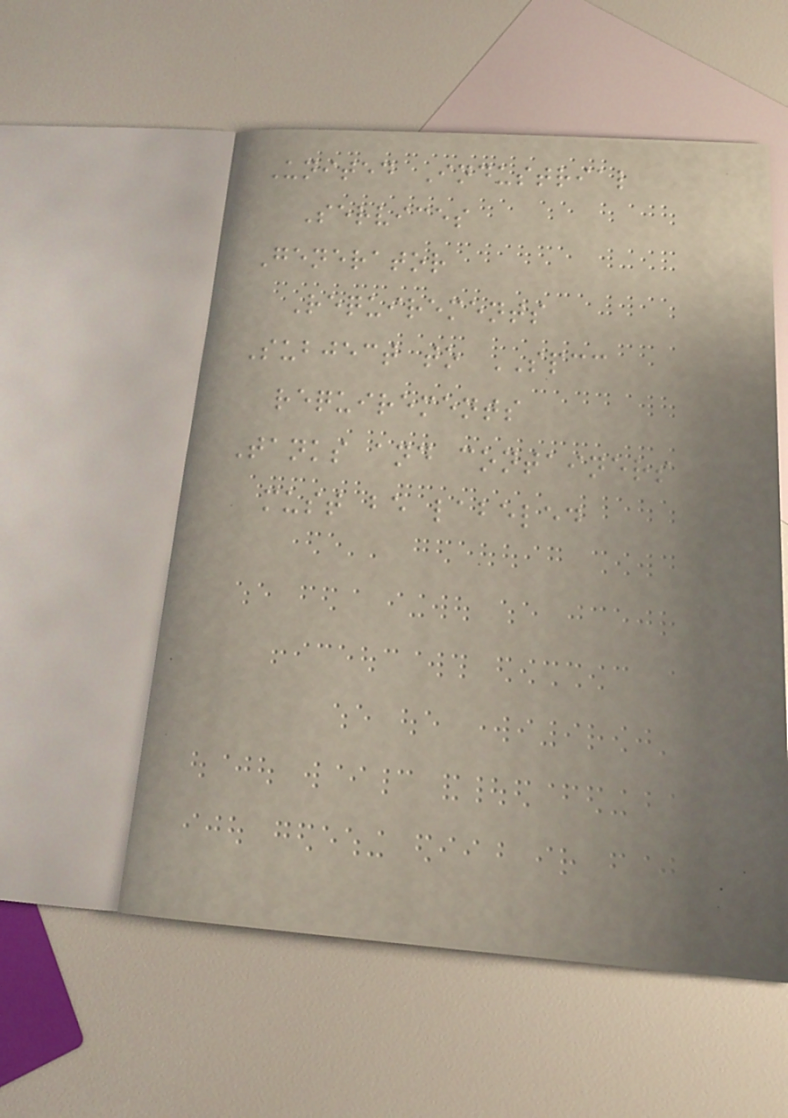United Industrial
Services
Generator
Requirements
Subject to SPCC
requirements
Tanks and containers
must be labeled
